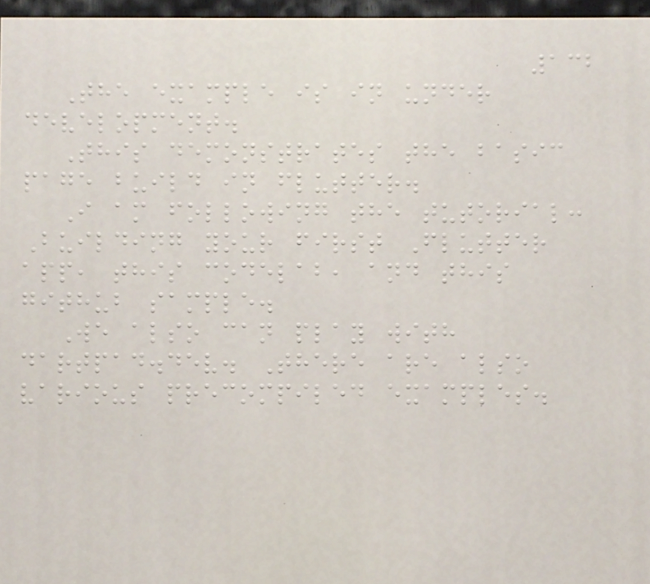132
The example is in under
development.
This demonstrates the basic
page build in flutter.
I am following the tutorial:
Building your first Flutter
app, this codelab, and this
github sample.
We also can play with
dartpad.dev. There are also
various precompiled examples.
